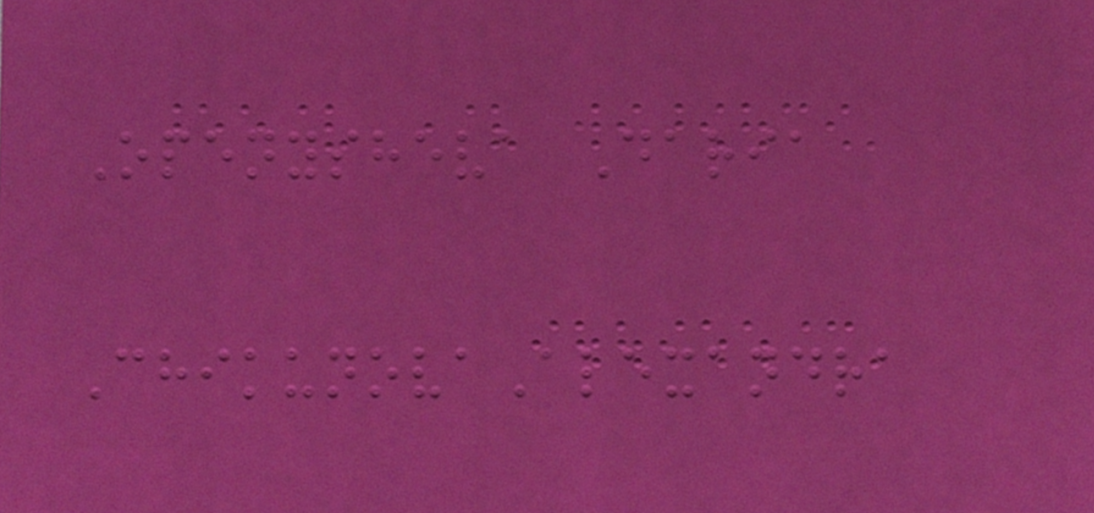Openysheva Daria
ChikunovaAlexandra
